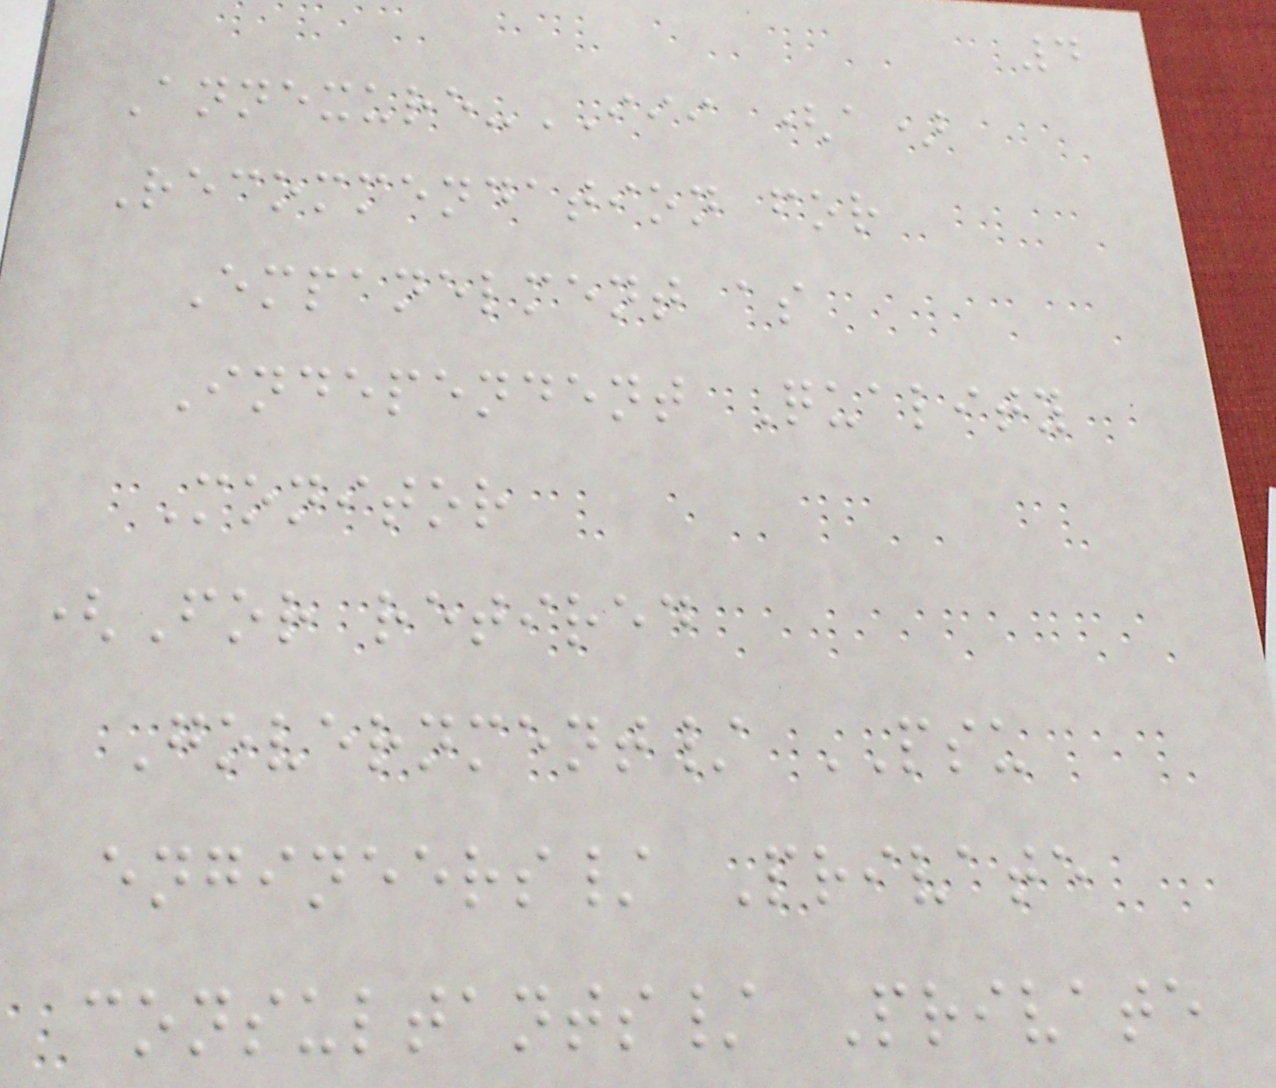4
Annexure-III (a)
Recommendation for
Empanelment as
Independent Quality
Monitor
(For retired
Government/ PSU
engineers/ Private
consultants/ Private
